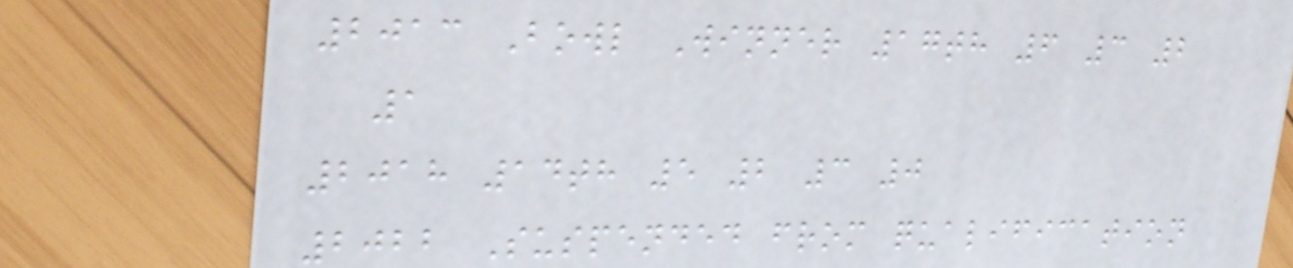2013 Bowl Winner 17th 6 3 2
1
2018 14th 5 2 3 0
2022 Suspended from qualification
